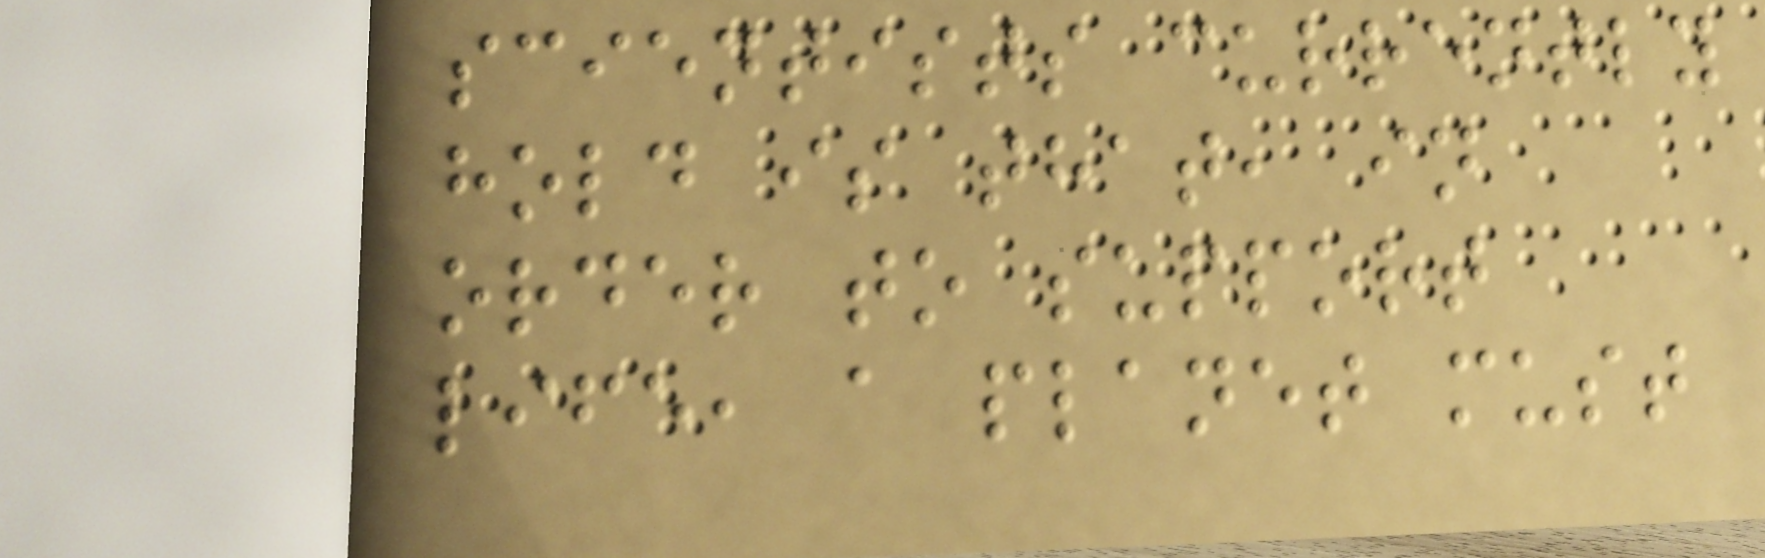scientists currently
hold is that, in
order to support
life, a planet must
